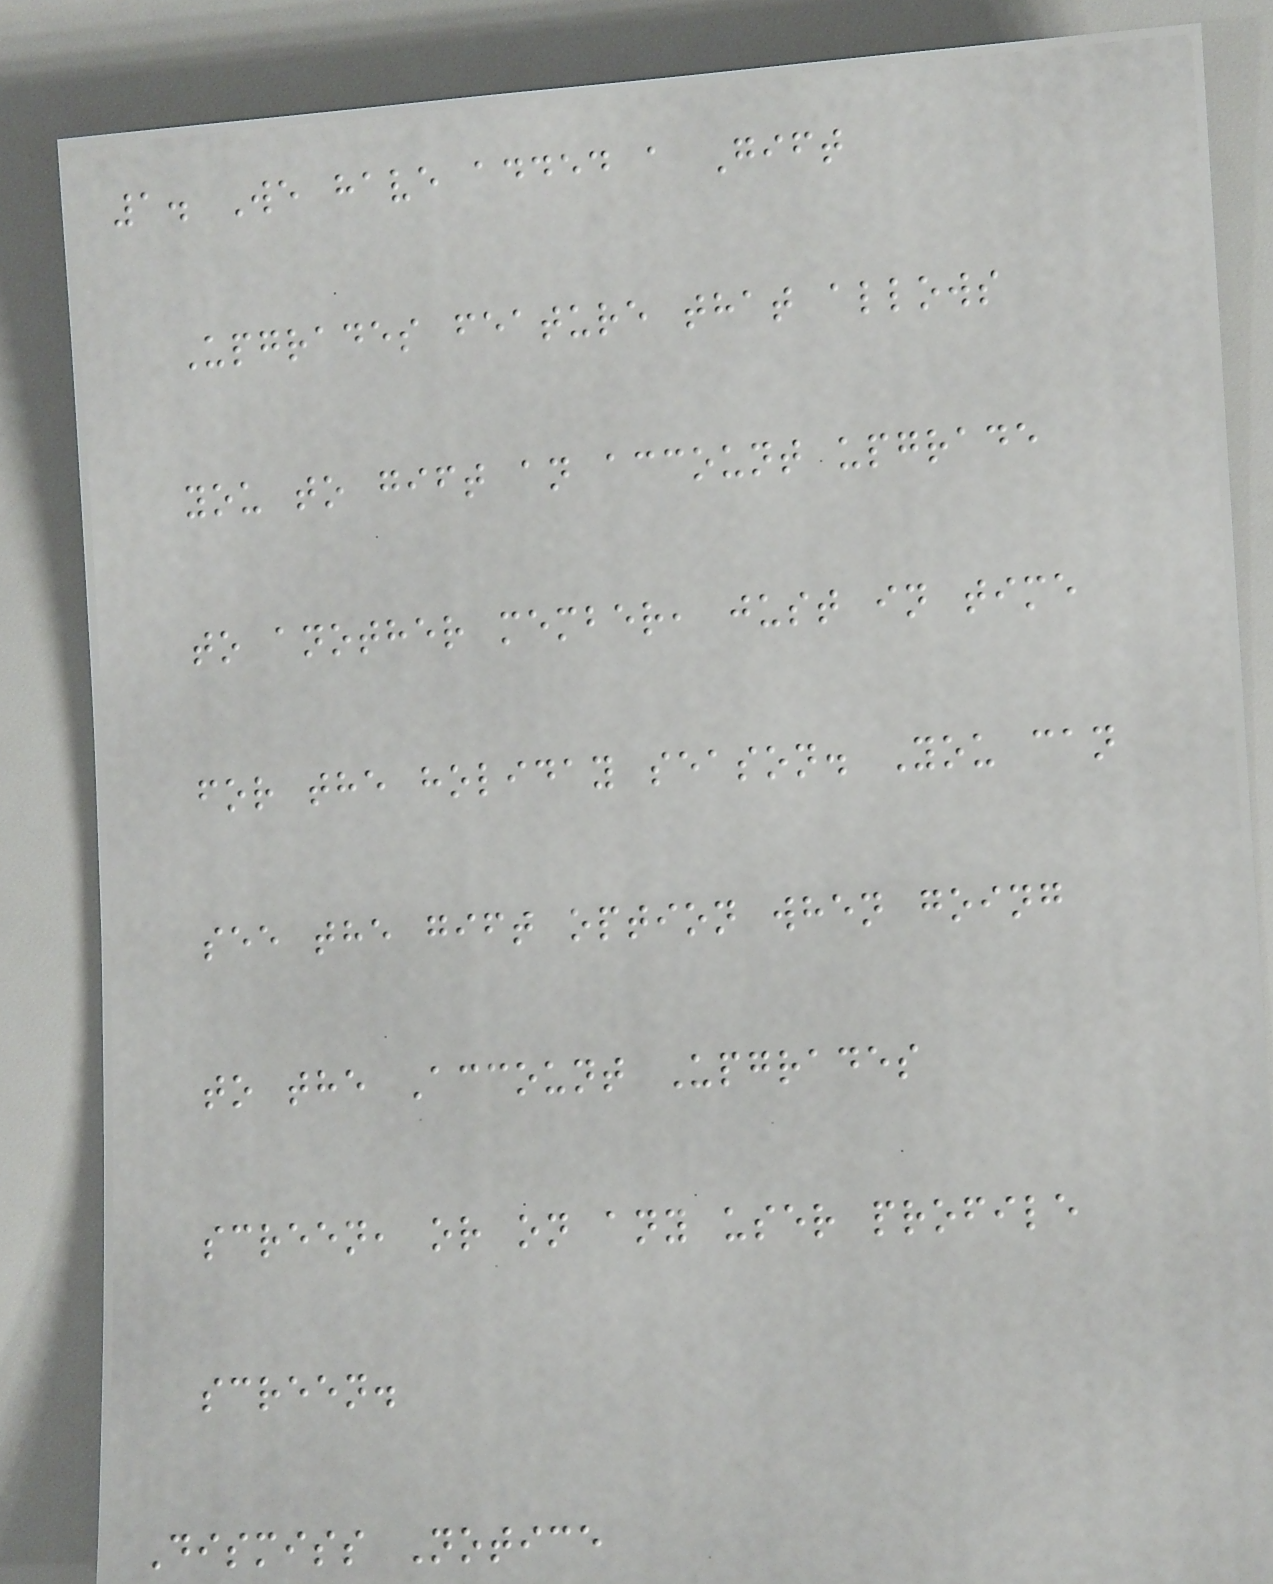1. We have added a Gift
Upgrades feature that allows
you to gift an account upgrade
to another member, just in time
for the holiday season. You can
see the gift option when going
to the Account Upgrades
screen, or on any user profile
screen.
Dismiss Notice
